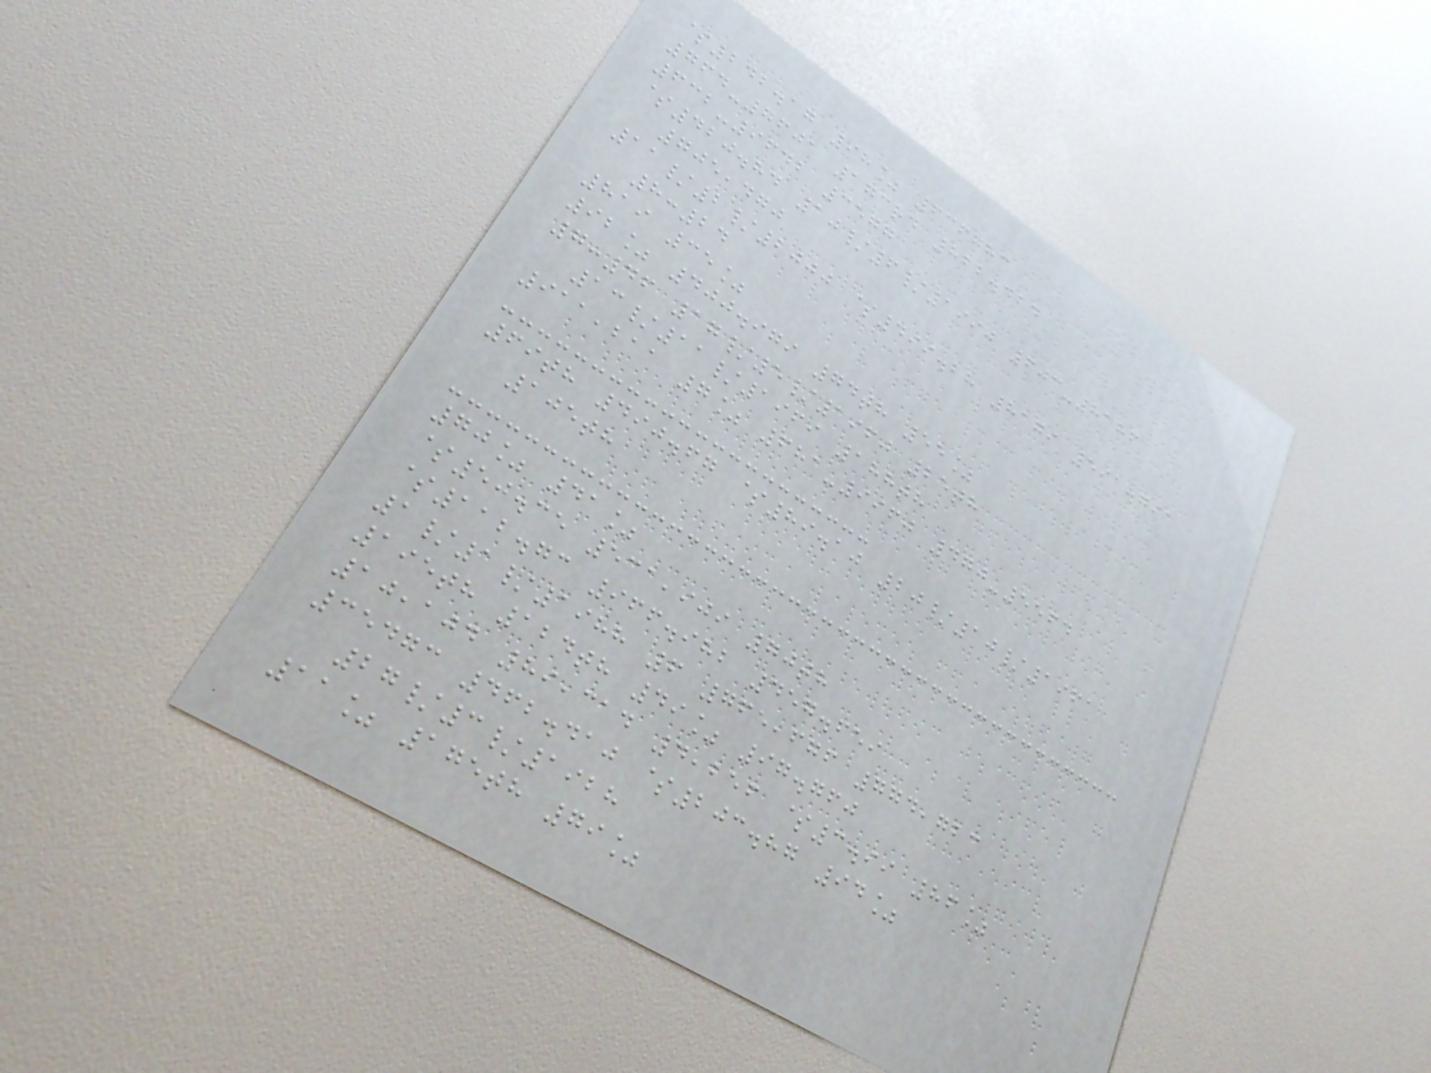$242.17 98% 636783
764-7601 173rd 822.424
632-9642 3577
$420.84 10/6/1990 603-8186
705,470
11/2/2000 $499.28 8179 591.791
8:24
819 35%
92% 400.979 74th 55%
7:46 17/5/1960 25th
13/11/1969 188th
911,211 7% 681-9960 470-5564
69th 490.67 $89.10 20/10/1961
105th
70% 41%
$50.35 531,909 70th
$112.73 966.982 457.659
1/1/1988 6 765,676 774,723
195th 124th 49% 97.760
10,104 89,314 4,256 $3.99 86%
35473 462.410 $203.87 94%
27/3/1928
11% 175th 79%
